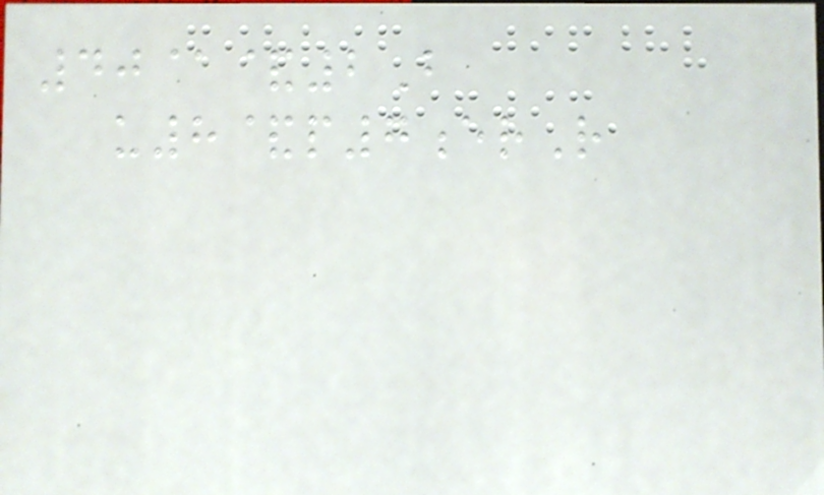40@&2B
u8&p7erR
